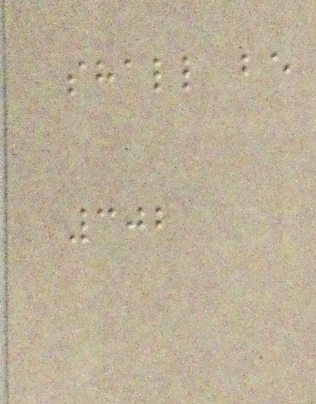shall be
302
